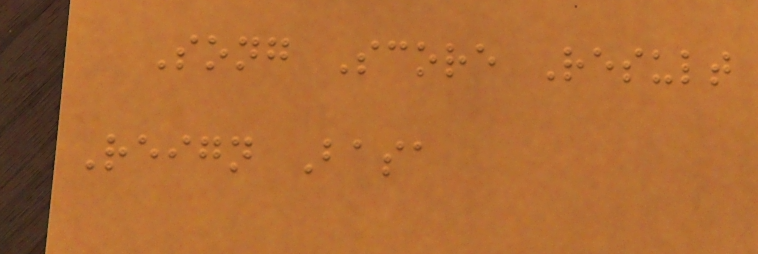Song Score Result
Reign Basa
